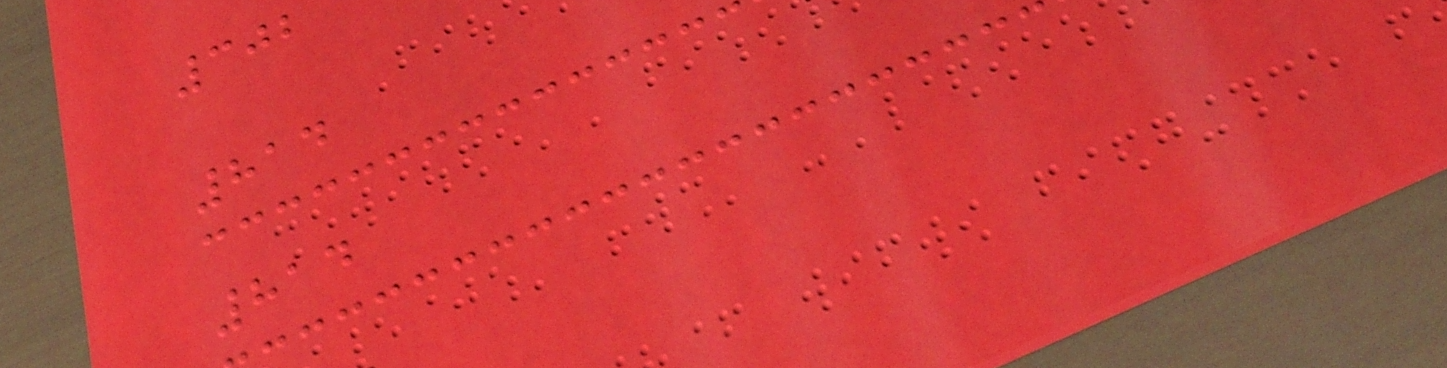302
814
814
